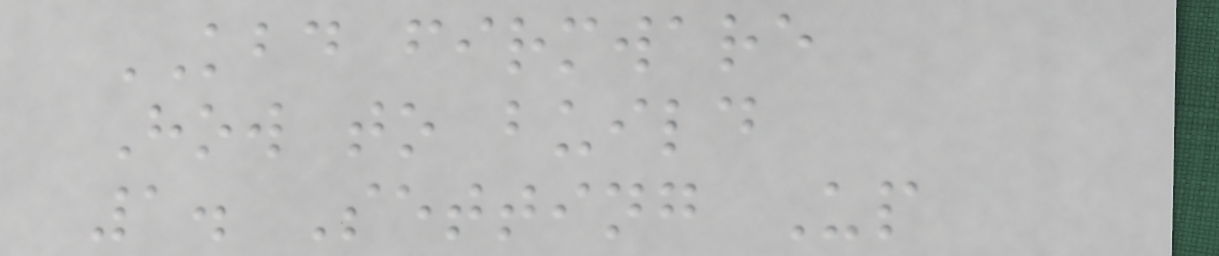KBD firmware
How to build
1. Setting Up
